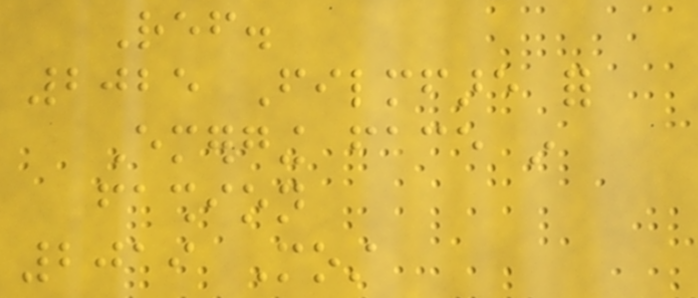Ref.
2025 Filmfare for
Emerging face in
fashion
2019 Most
